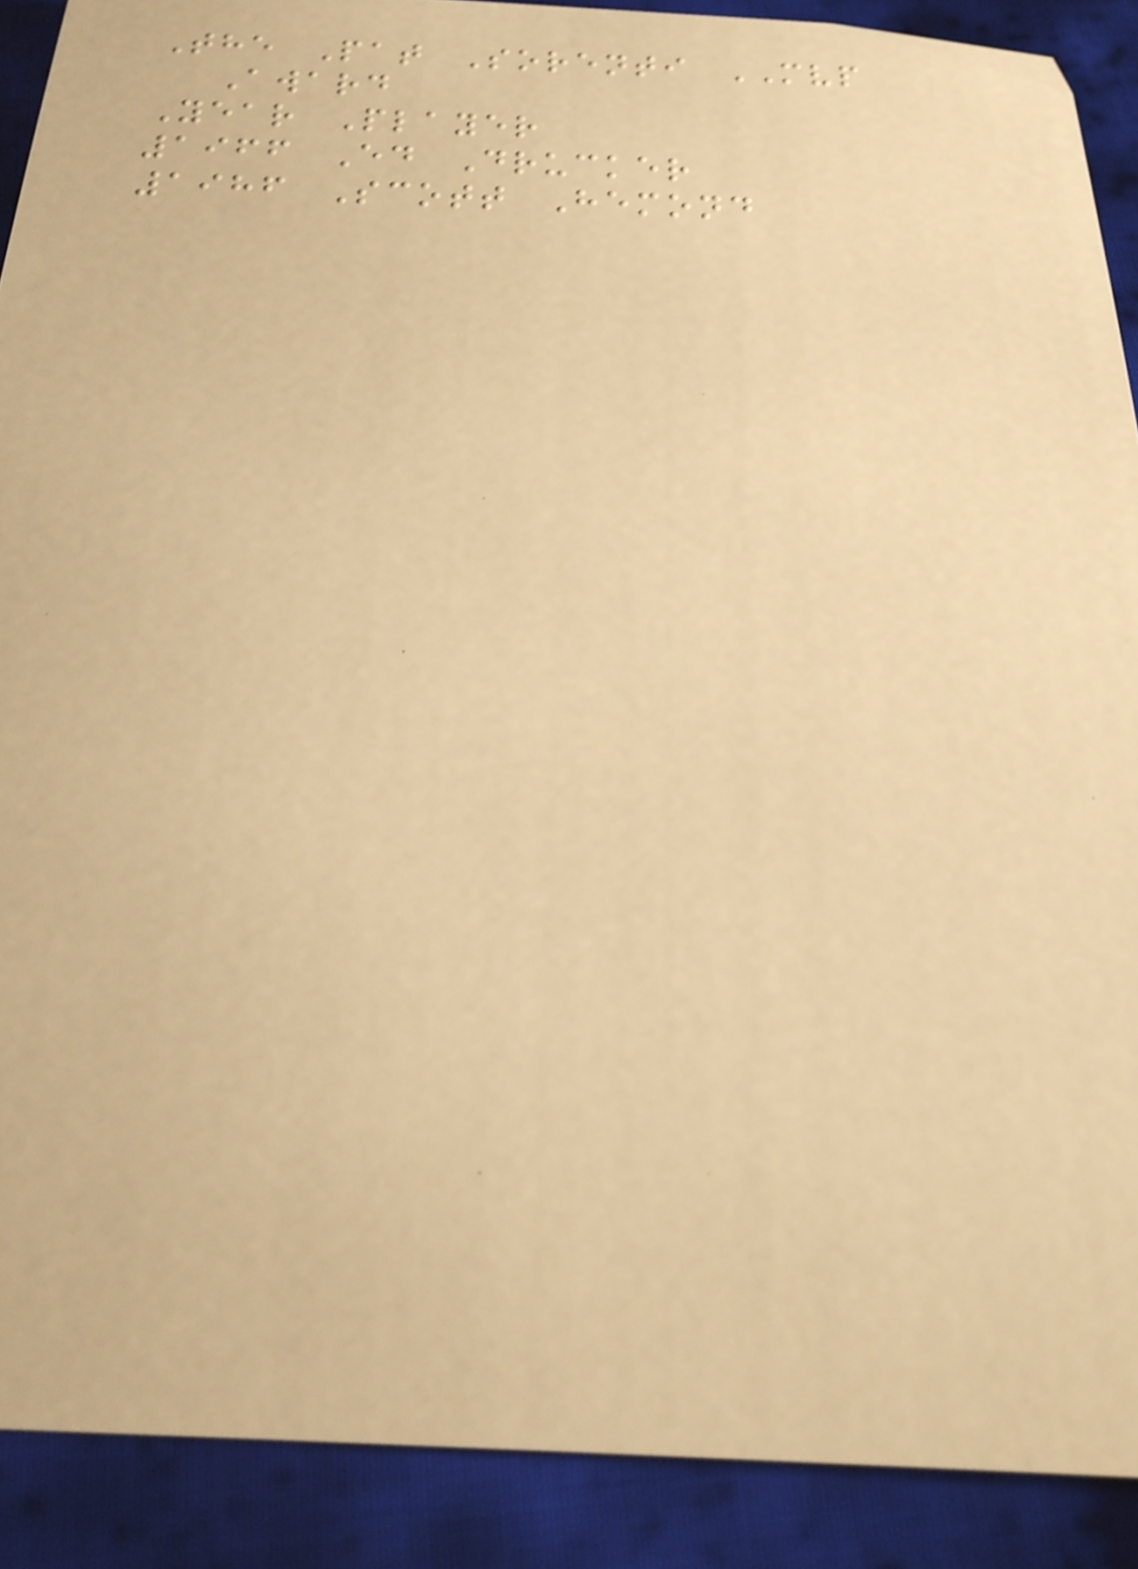The Pat Sorenti MVP
Award
Year Player
1966 Ed Drucker
1986 Scott Hemond
